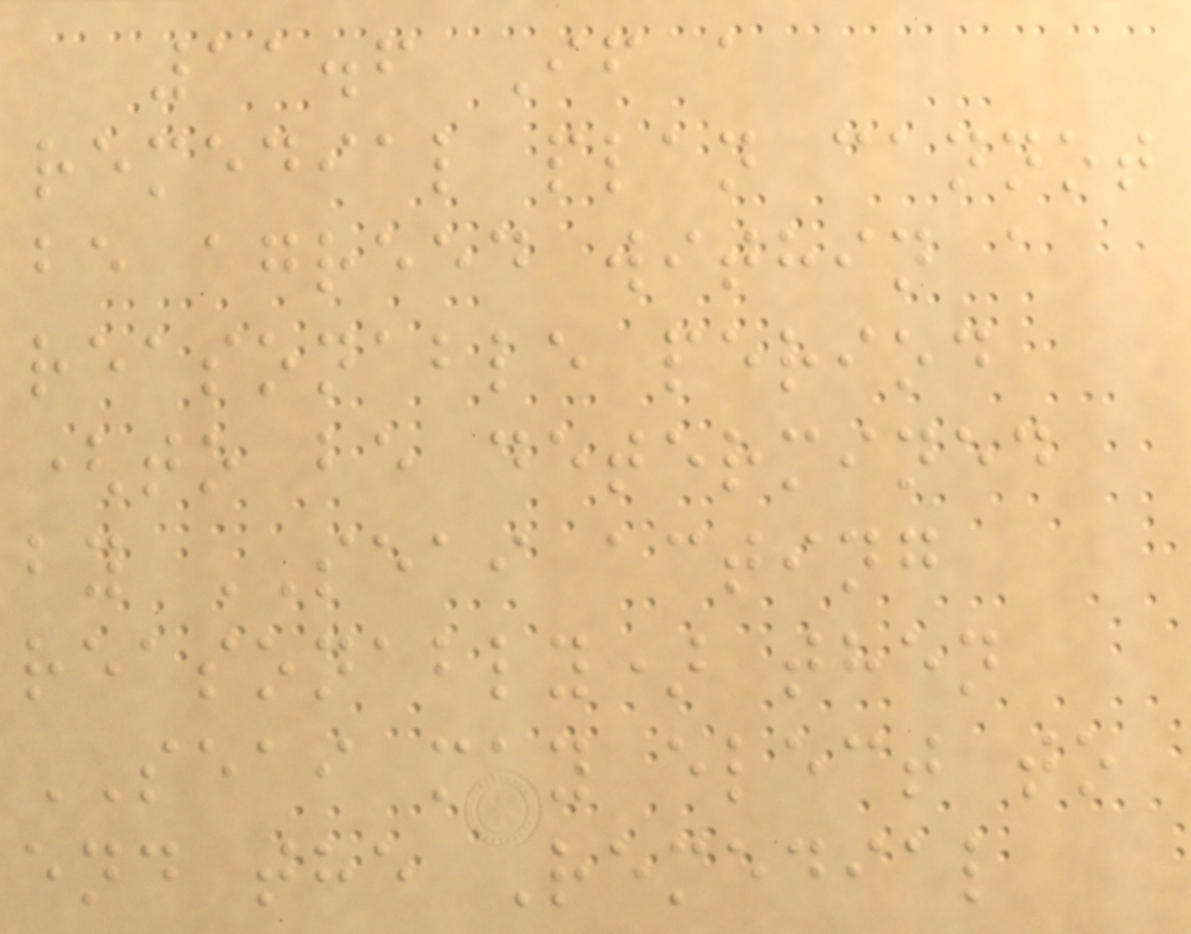11.6 If a
remedial plan cannot
be agreed within a
reasonable period
(to be determined
by SEAI acting
reasonably) then
SEAI may elect to
end the Remedial
